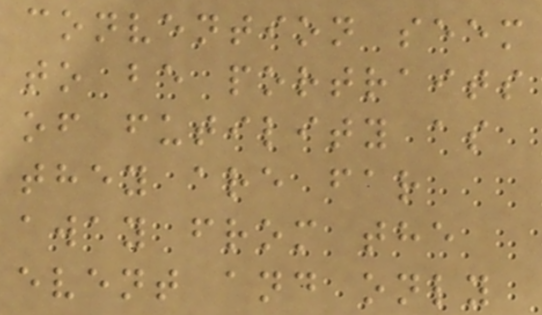convention seem
to be portraits
of futility as
they are far
away from the
event and only
